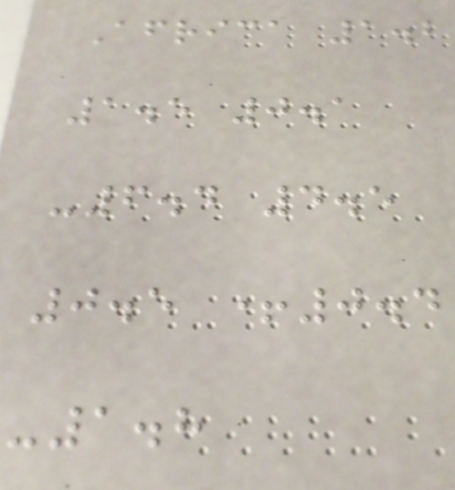Africa 1.2
1.5 0.1
-6.4 4.5
0.5 +0.4
-1.8
